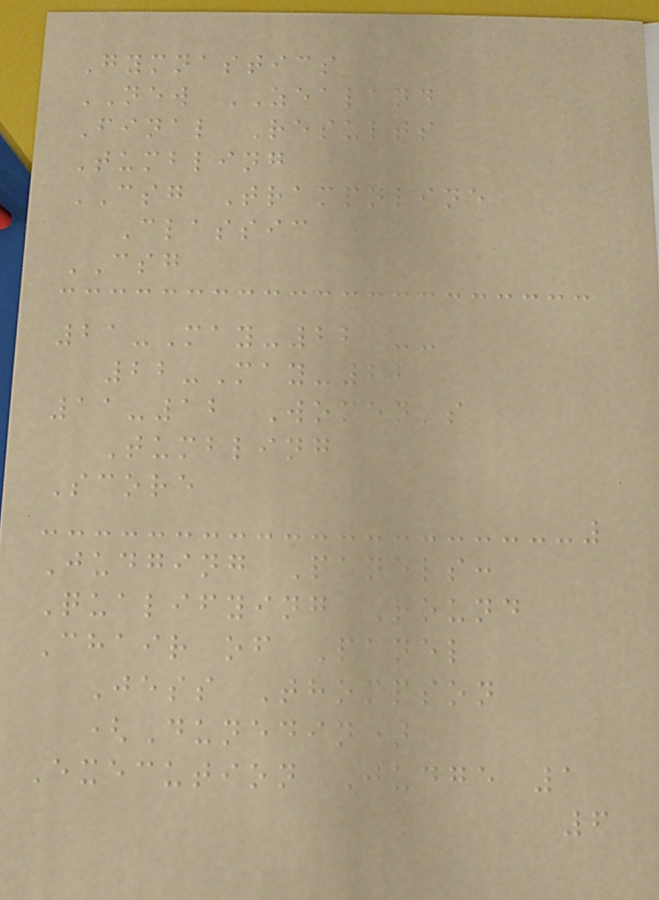Gymnastics
NEW ZEALAND
Final Results
Tumbling
CSG Trampoline
Classic
CSG
21-May-22 --
22-May-22
11-12 Women's
Tumbling
Score
Judging Panels:
Qualifying Round
Chair of Panel
Jess Thompson
(Dunedin)
Execution Judge 1
6
